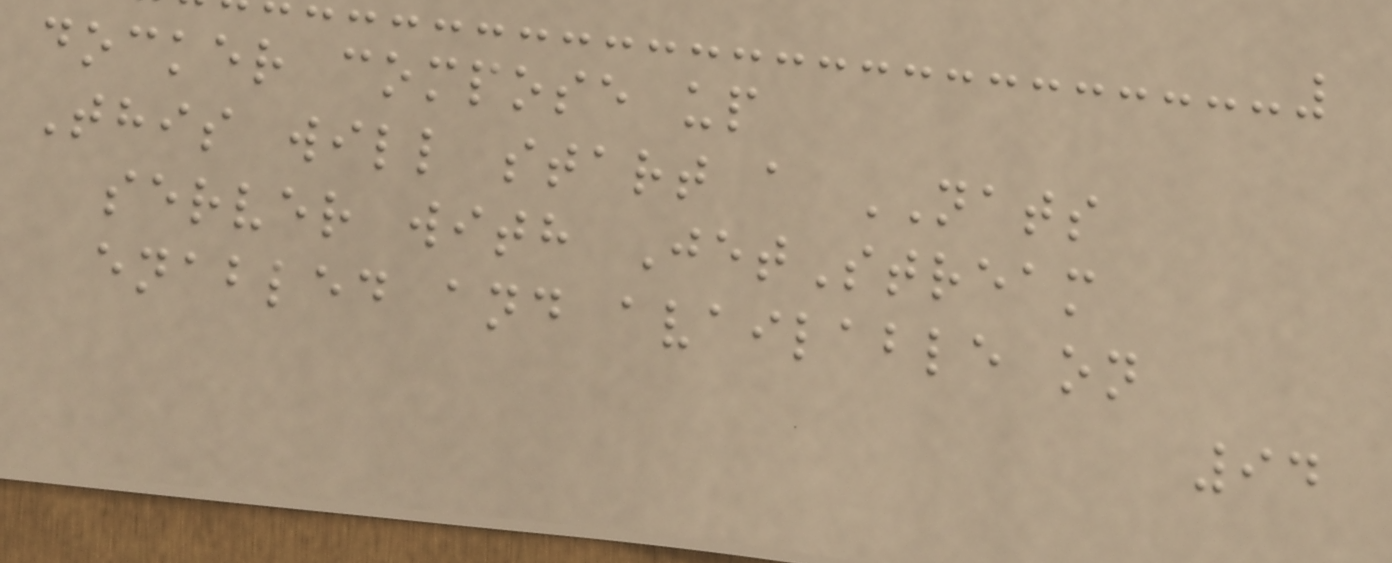docker compose up
This will start a NATS
server with JetStream
enabled and available on
94
